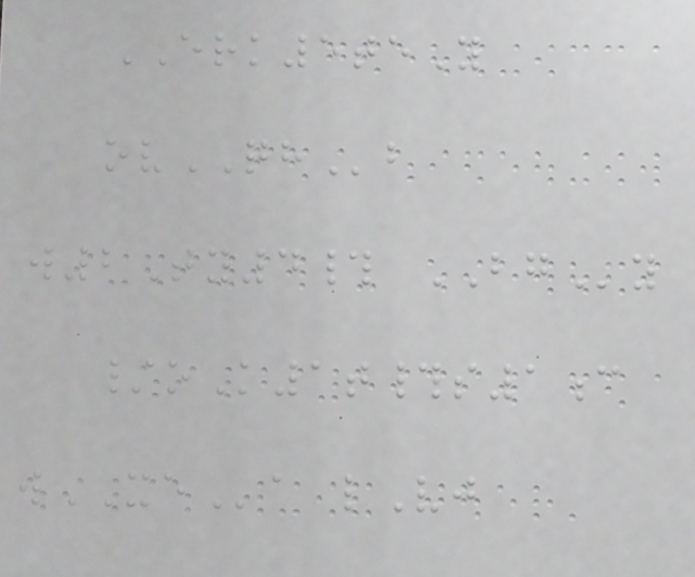ERK5teY
ovQHb
w2Ty4# BGy
/oK1t#s1c
wXEa lVj
